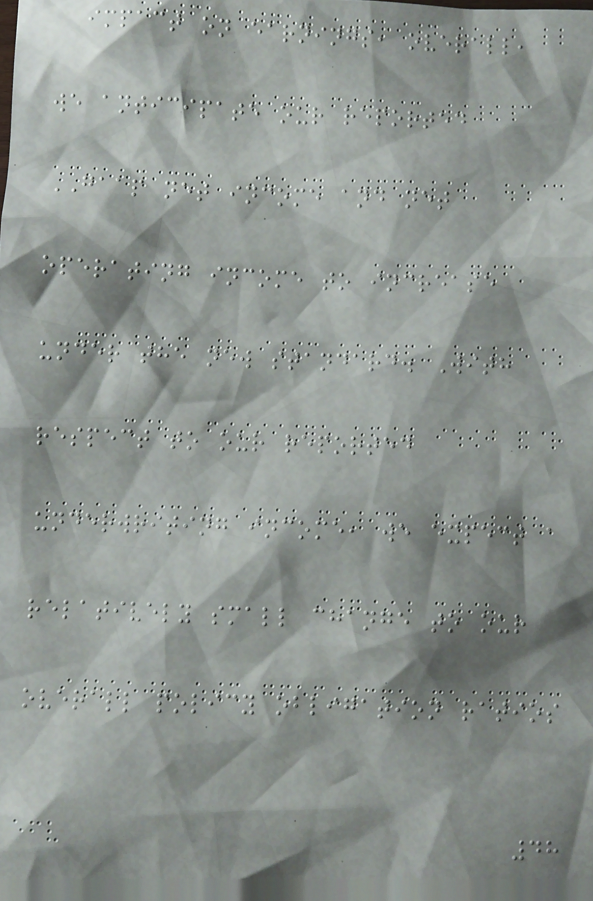impact on earnings, overall,
we anticipate our reported
GAAP net income and net
operating income to increase
under the new standard. With
respect to our reported
underwriting income, we expect a
relatively small change to our
overall policy obligation ratios
48
